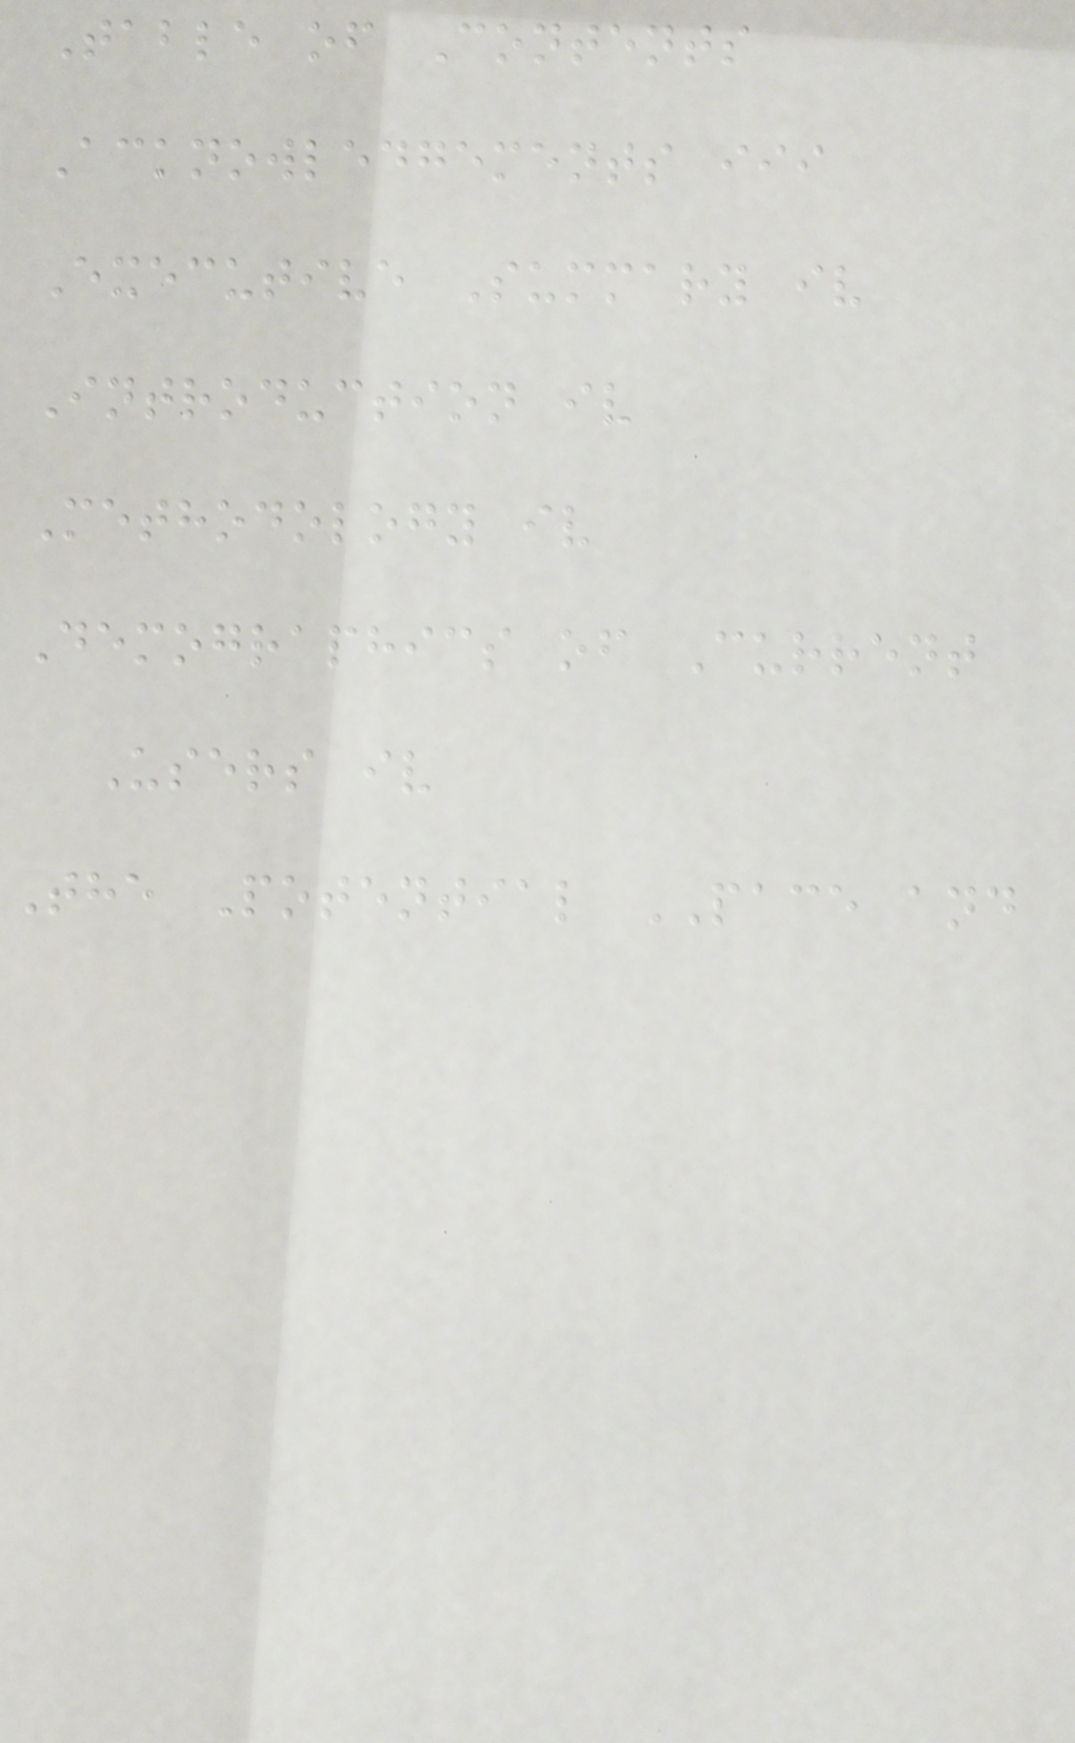Table of Contents
Acknowledgements iii
Executive Summary iv
Introduction iv
Methodology iv
Demographics of Current
Users iv
The Potential PACE and
